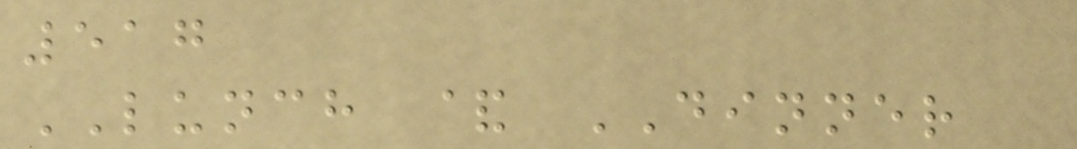517
LUNCH & DINNER
